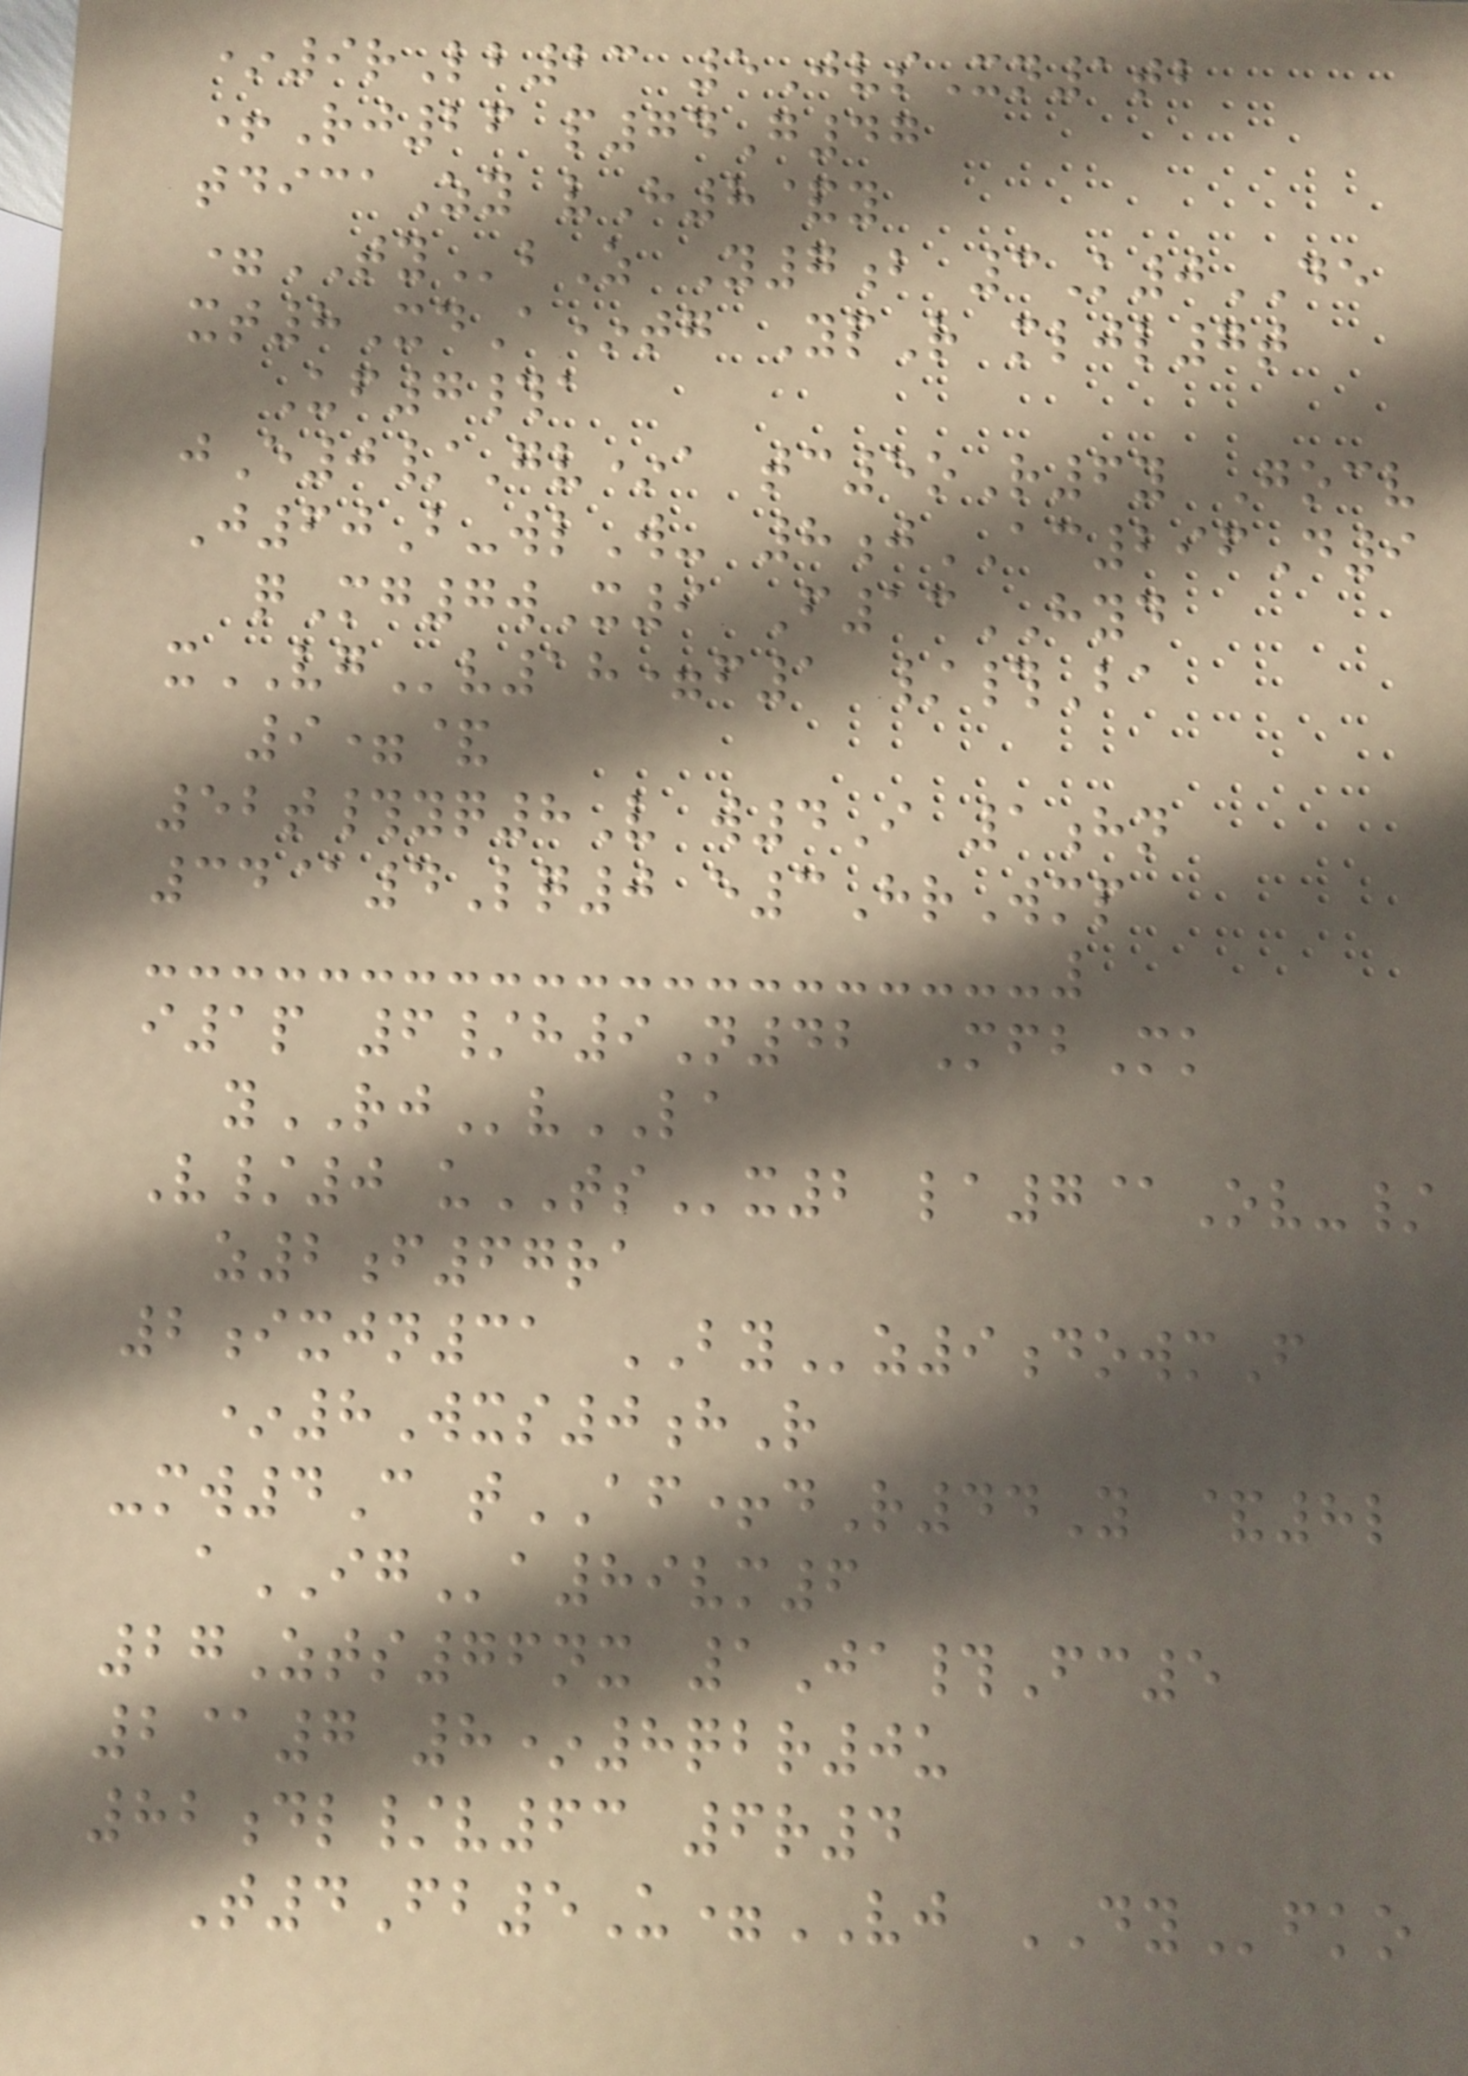*9rLb23 5JvsXn1tb
+Rj26 p74G47
tdicaZy vH8&y
=TYbZ Y7b 3K0DE
xt8XdA*tg YpR mljl7t
Uf7#a
jE0/Gv*a tc5oR6y Gocv
J60B-wlW- 8jAC296D9
qMg7wX9 F13HYD
xVGv18=f1 /#Ba
9=&
52t#yq8V w4I 1hn
34@4Lq0 e3HrWmp
i1p 6/h9N42 MfbMk
yRJvLA
V/0 uTSx2 la7@Ov-/
z2f67ra
2ixjn31 BYz9dowmF
*8Wxs0hR
-mw4C tAF+dR44Y &8l
aIGa89vm6
27Zts76nx 1Ja#Fc5
2@7 8*8qbr0u
82dl/v63 6r4
T4Fb5U=VJ DYfko
